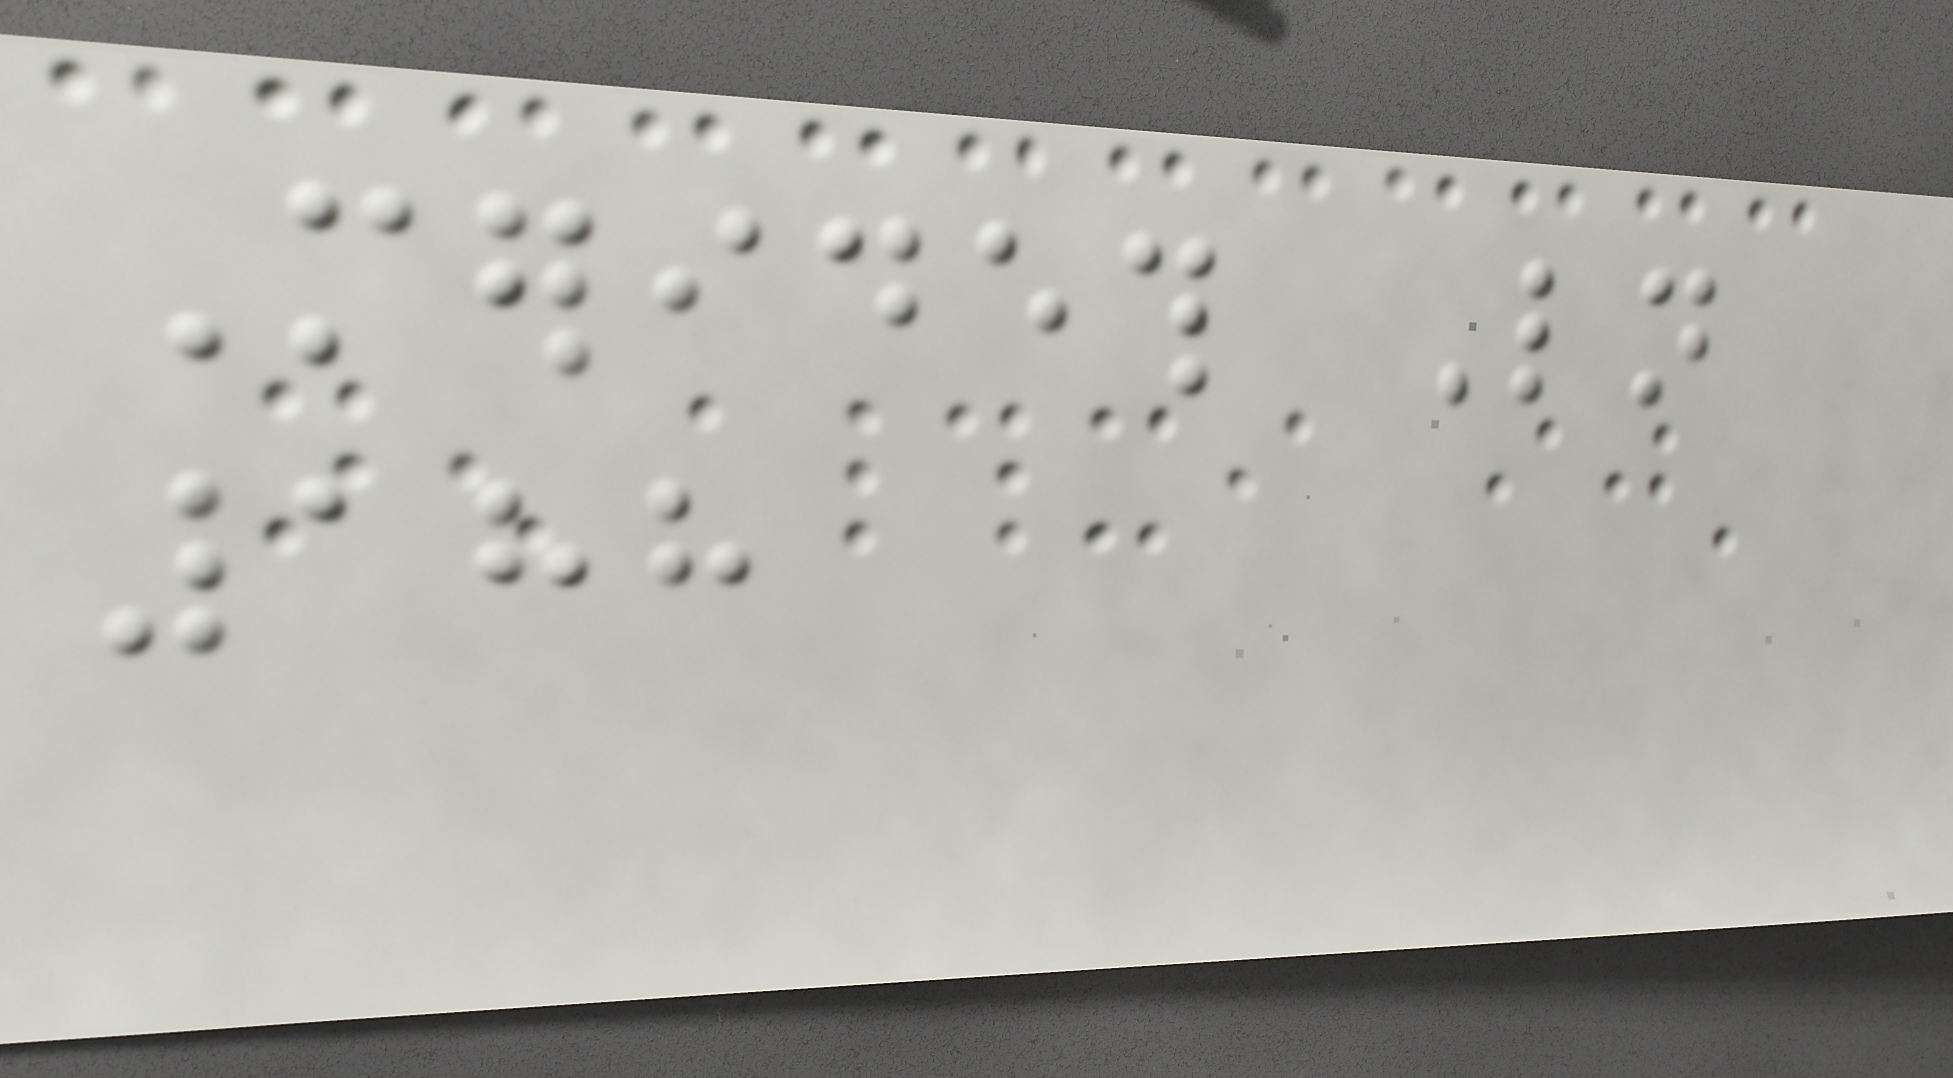Merideth Ln
188
